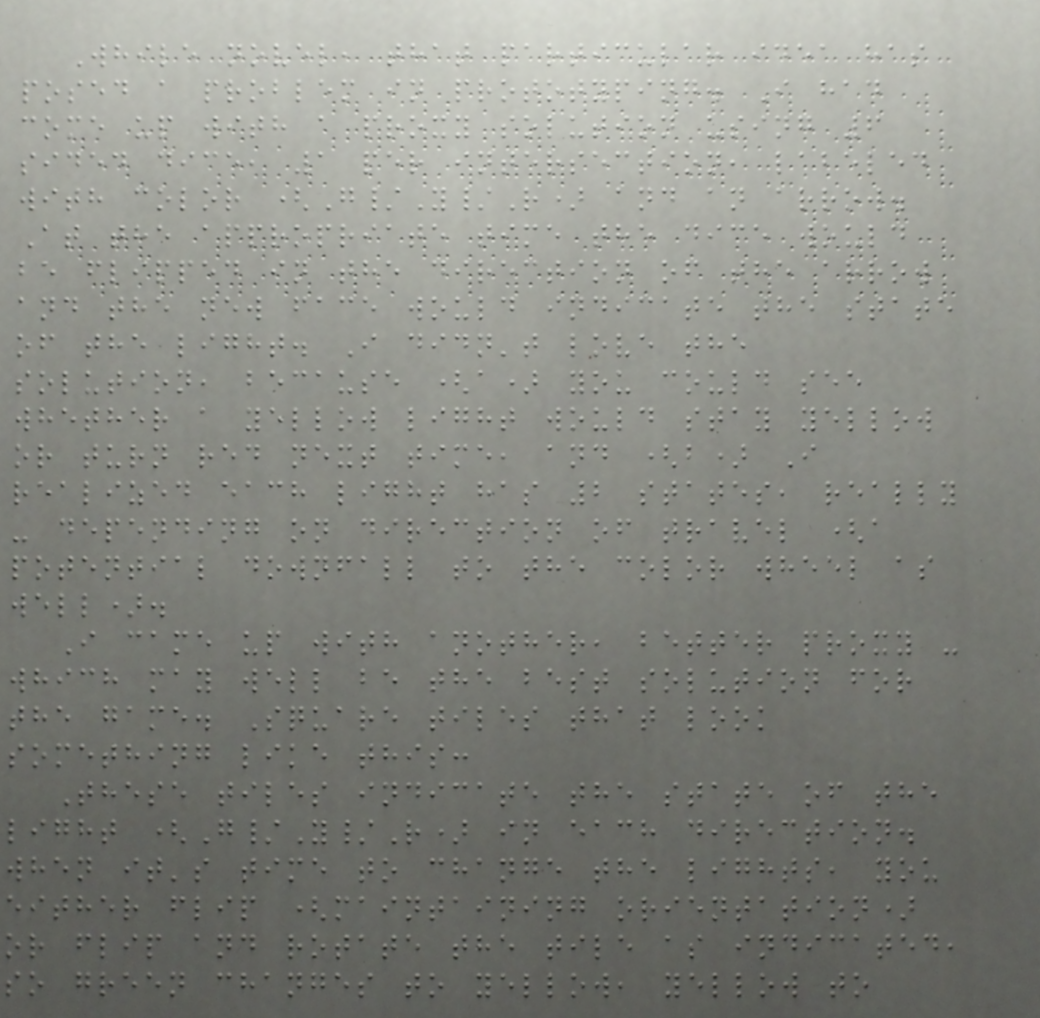While novel, that particular idea has
posed a problem in prototyping. I had
come up with a proxy solution using 6
sided dice, 1 per intersection, labeled
with color (G/Y/R) and an arrow.
At the appropriate time the dice would
be flipped in the direction of the arrow
and the new face would indicate the state
of the light. I didn't love the
solution, because (a) you could see
whether a yellow light would stay yellow
or turn red next time, and (b) I
realized each light has 2 states, really
- depending on direction of travel (a
potential downfall to the color wheel as
well).
I came up with another, better proxy -
which may well be the best solution for
the game. Square tiles that look
something like this:
These tiles indicate the state of the
light (G/Y/R) in each direction.
when it's time to change the lights, you
either flip (maintaining orientation)
or flip and rotate the tile as indicated,
so green changes to yellow, yellow to
